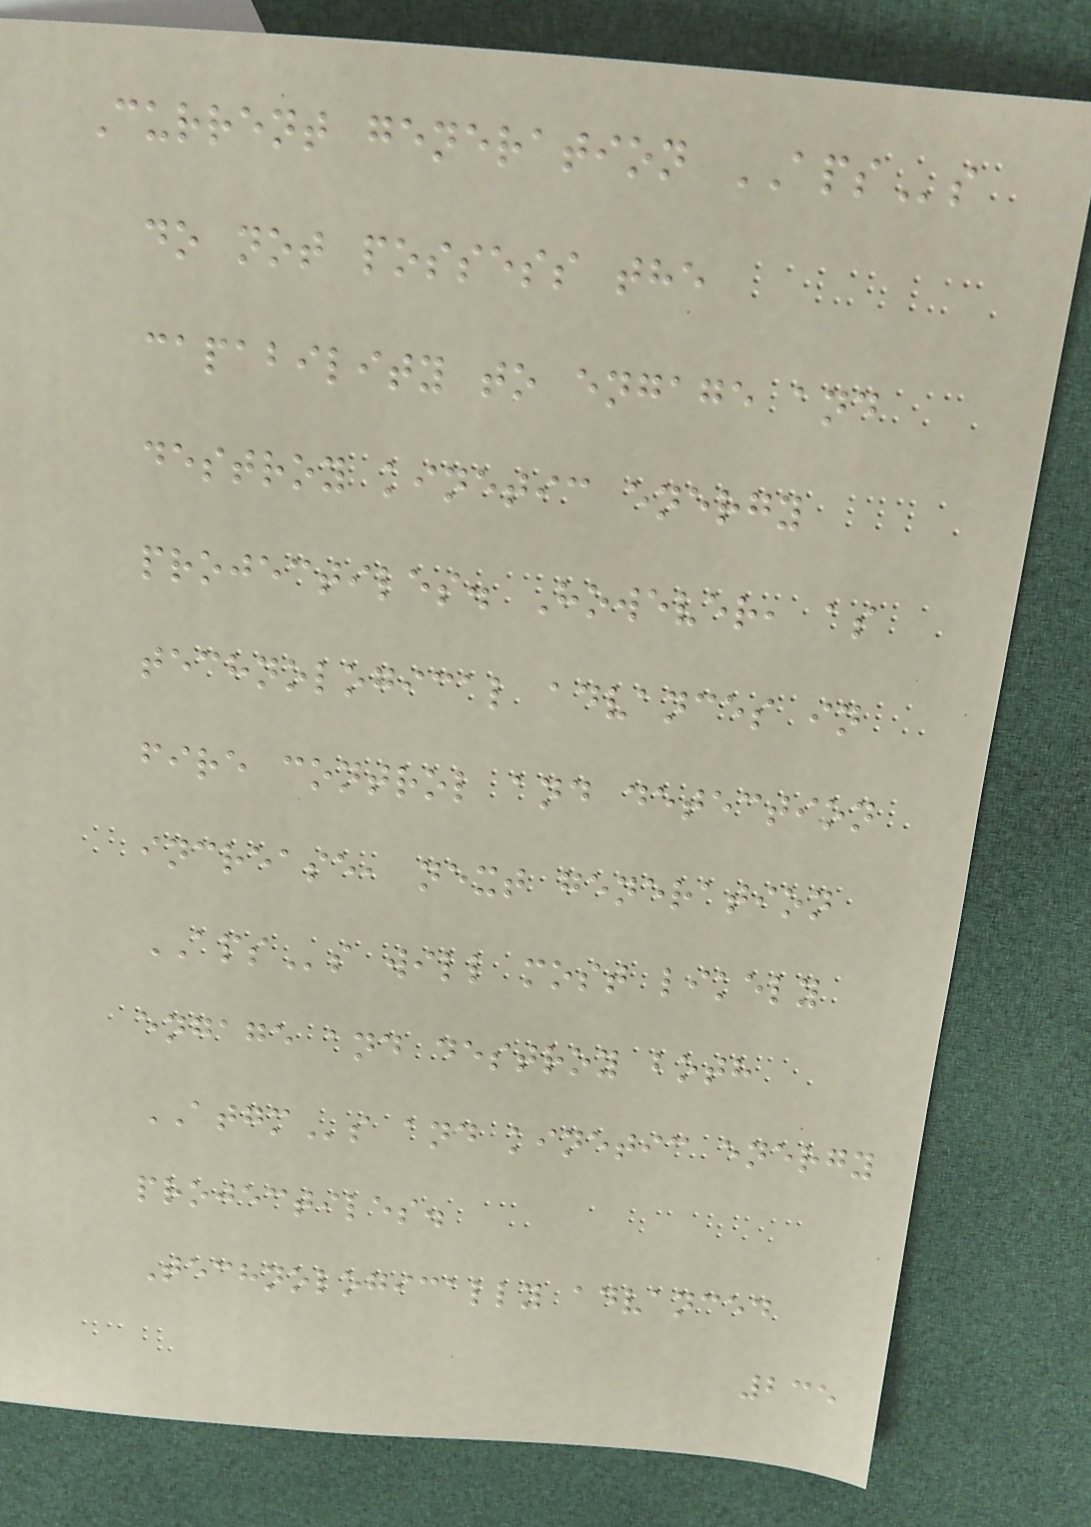Current generation APSs
do not possess the
capability to engage and
destroy kinetic energy
projectiles. However, as
technological advances in
fire control and detection
increase, next generation
APSs will most likely
engage and destroy both
ATGMs and kinetic energy
projectiles.
Technologically advanced
235
